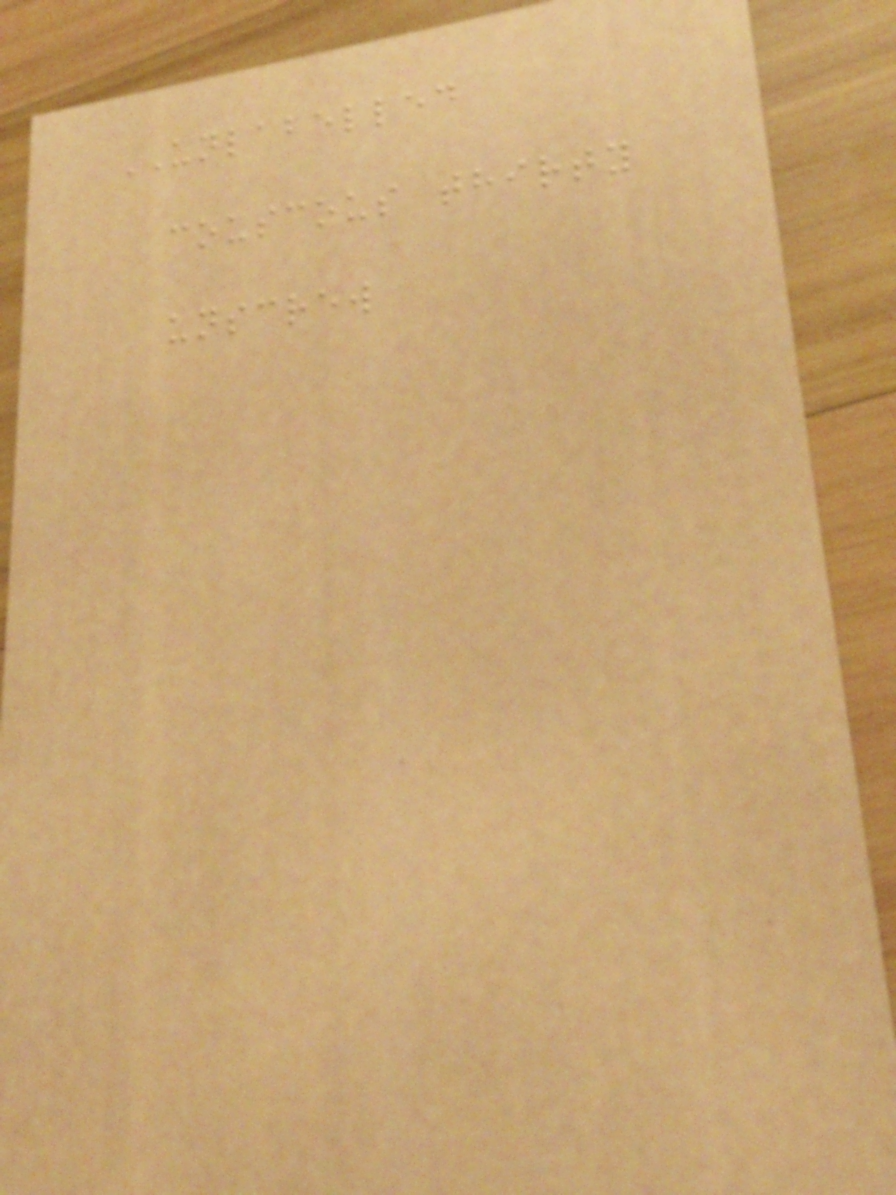UNLABELLED
couscous thirty
unscrew
